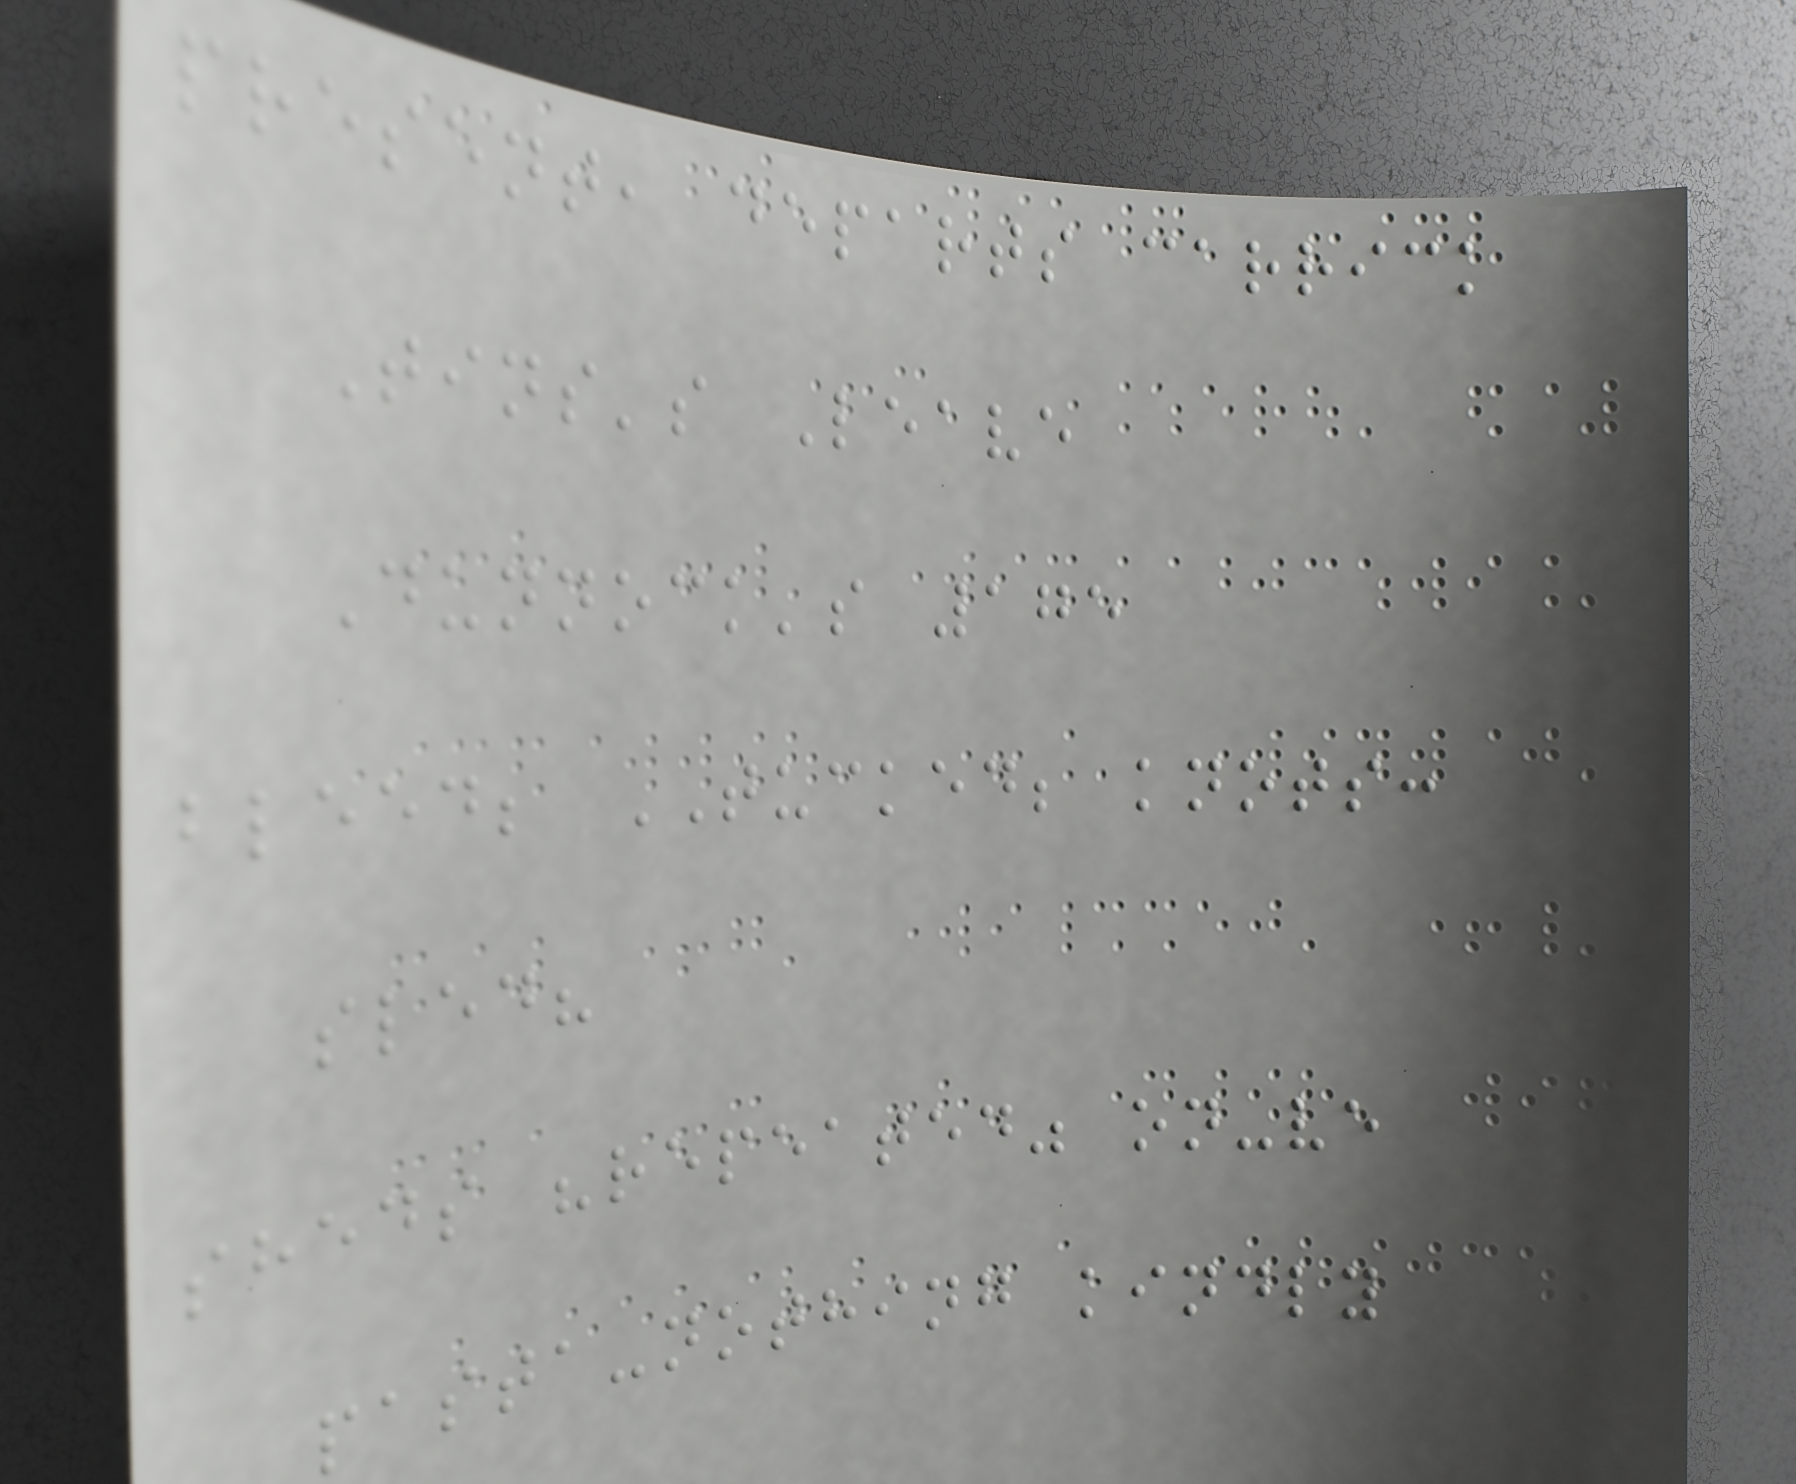present, departs carrick
Tins's Leave
Dunnock's 175
bleed; TUCKED; knots:
sled?
sheds "repeated" on-ve
pasta-nothing kindly
